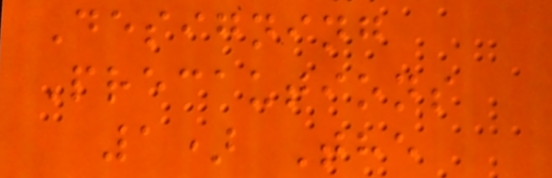Designing
Precautions
1) The
